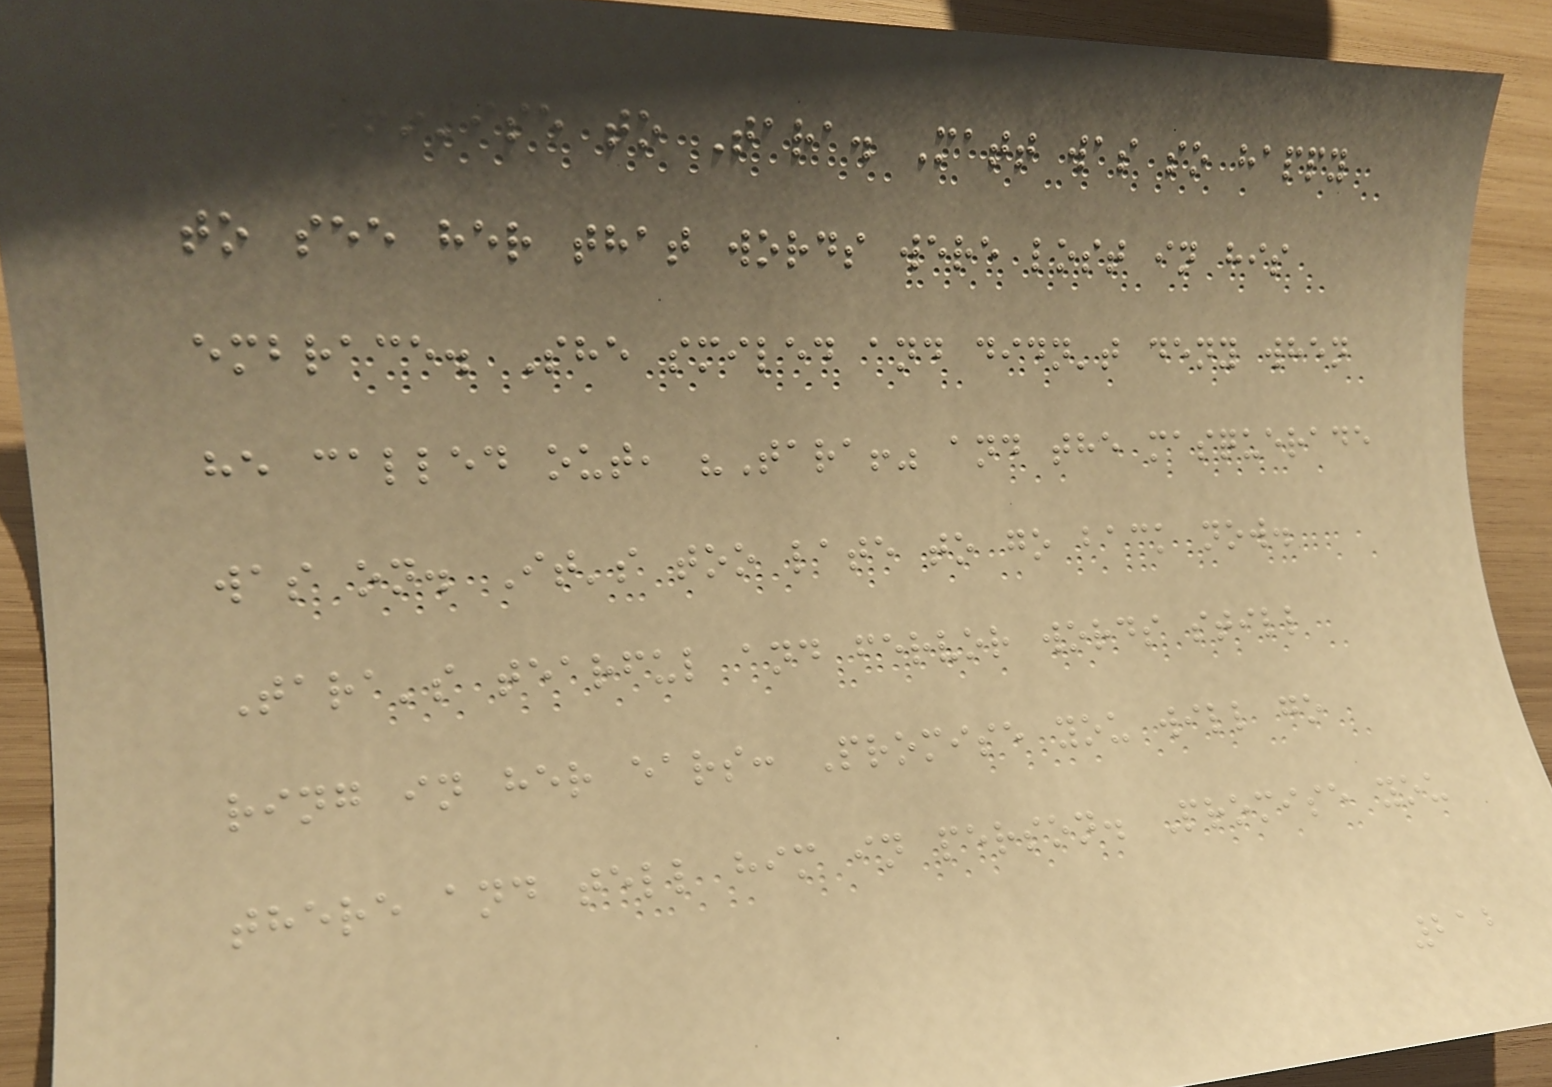a promise to Tara. Matt was so happy
to see her that words were lost in his
embrace. She smiled and didn't deny when
he called out, "Tara!" and the masquerade
was on. It's too late to go back now.
Tara's tearful and fervor words still
ring in her ears: Promise you will go
there and tell him in person. Promise you
212
